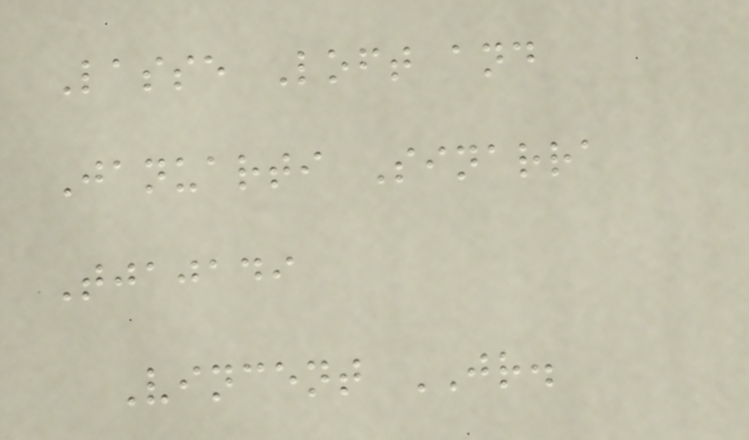Lasse Loft and
Januarti Sinarra
Tjajadi
Vincent JR.
